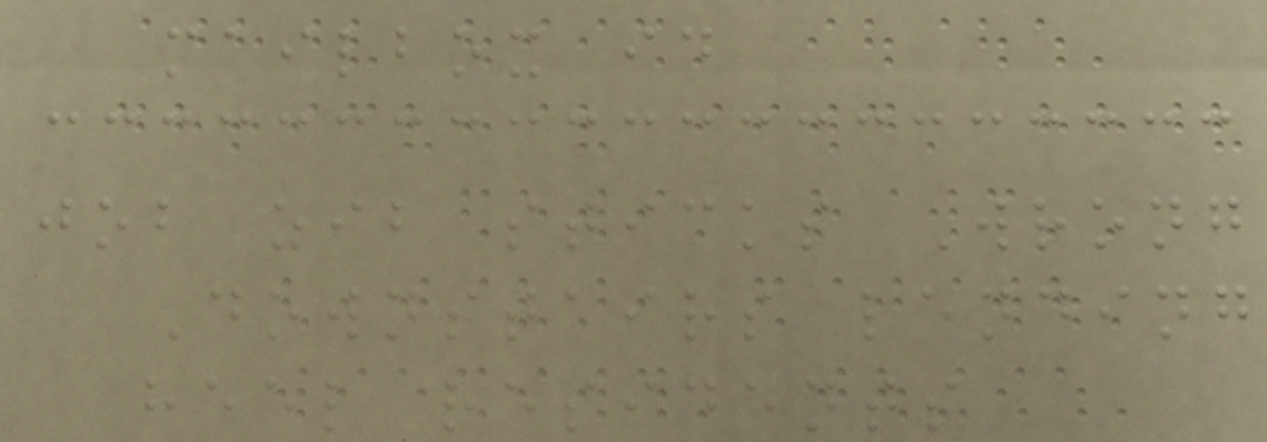mailbox id
job zib sticks Wrong
Downstairs lending
heel residents
